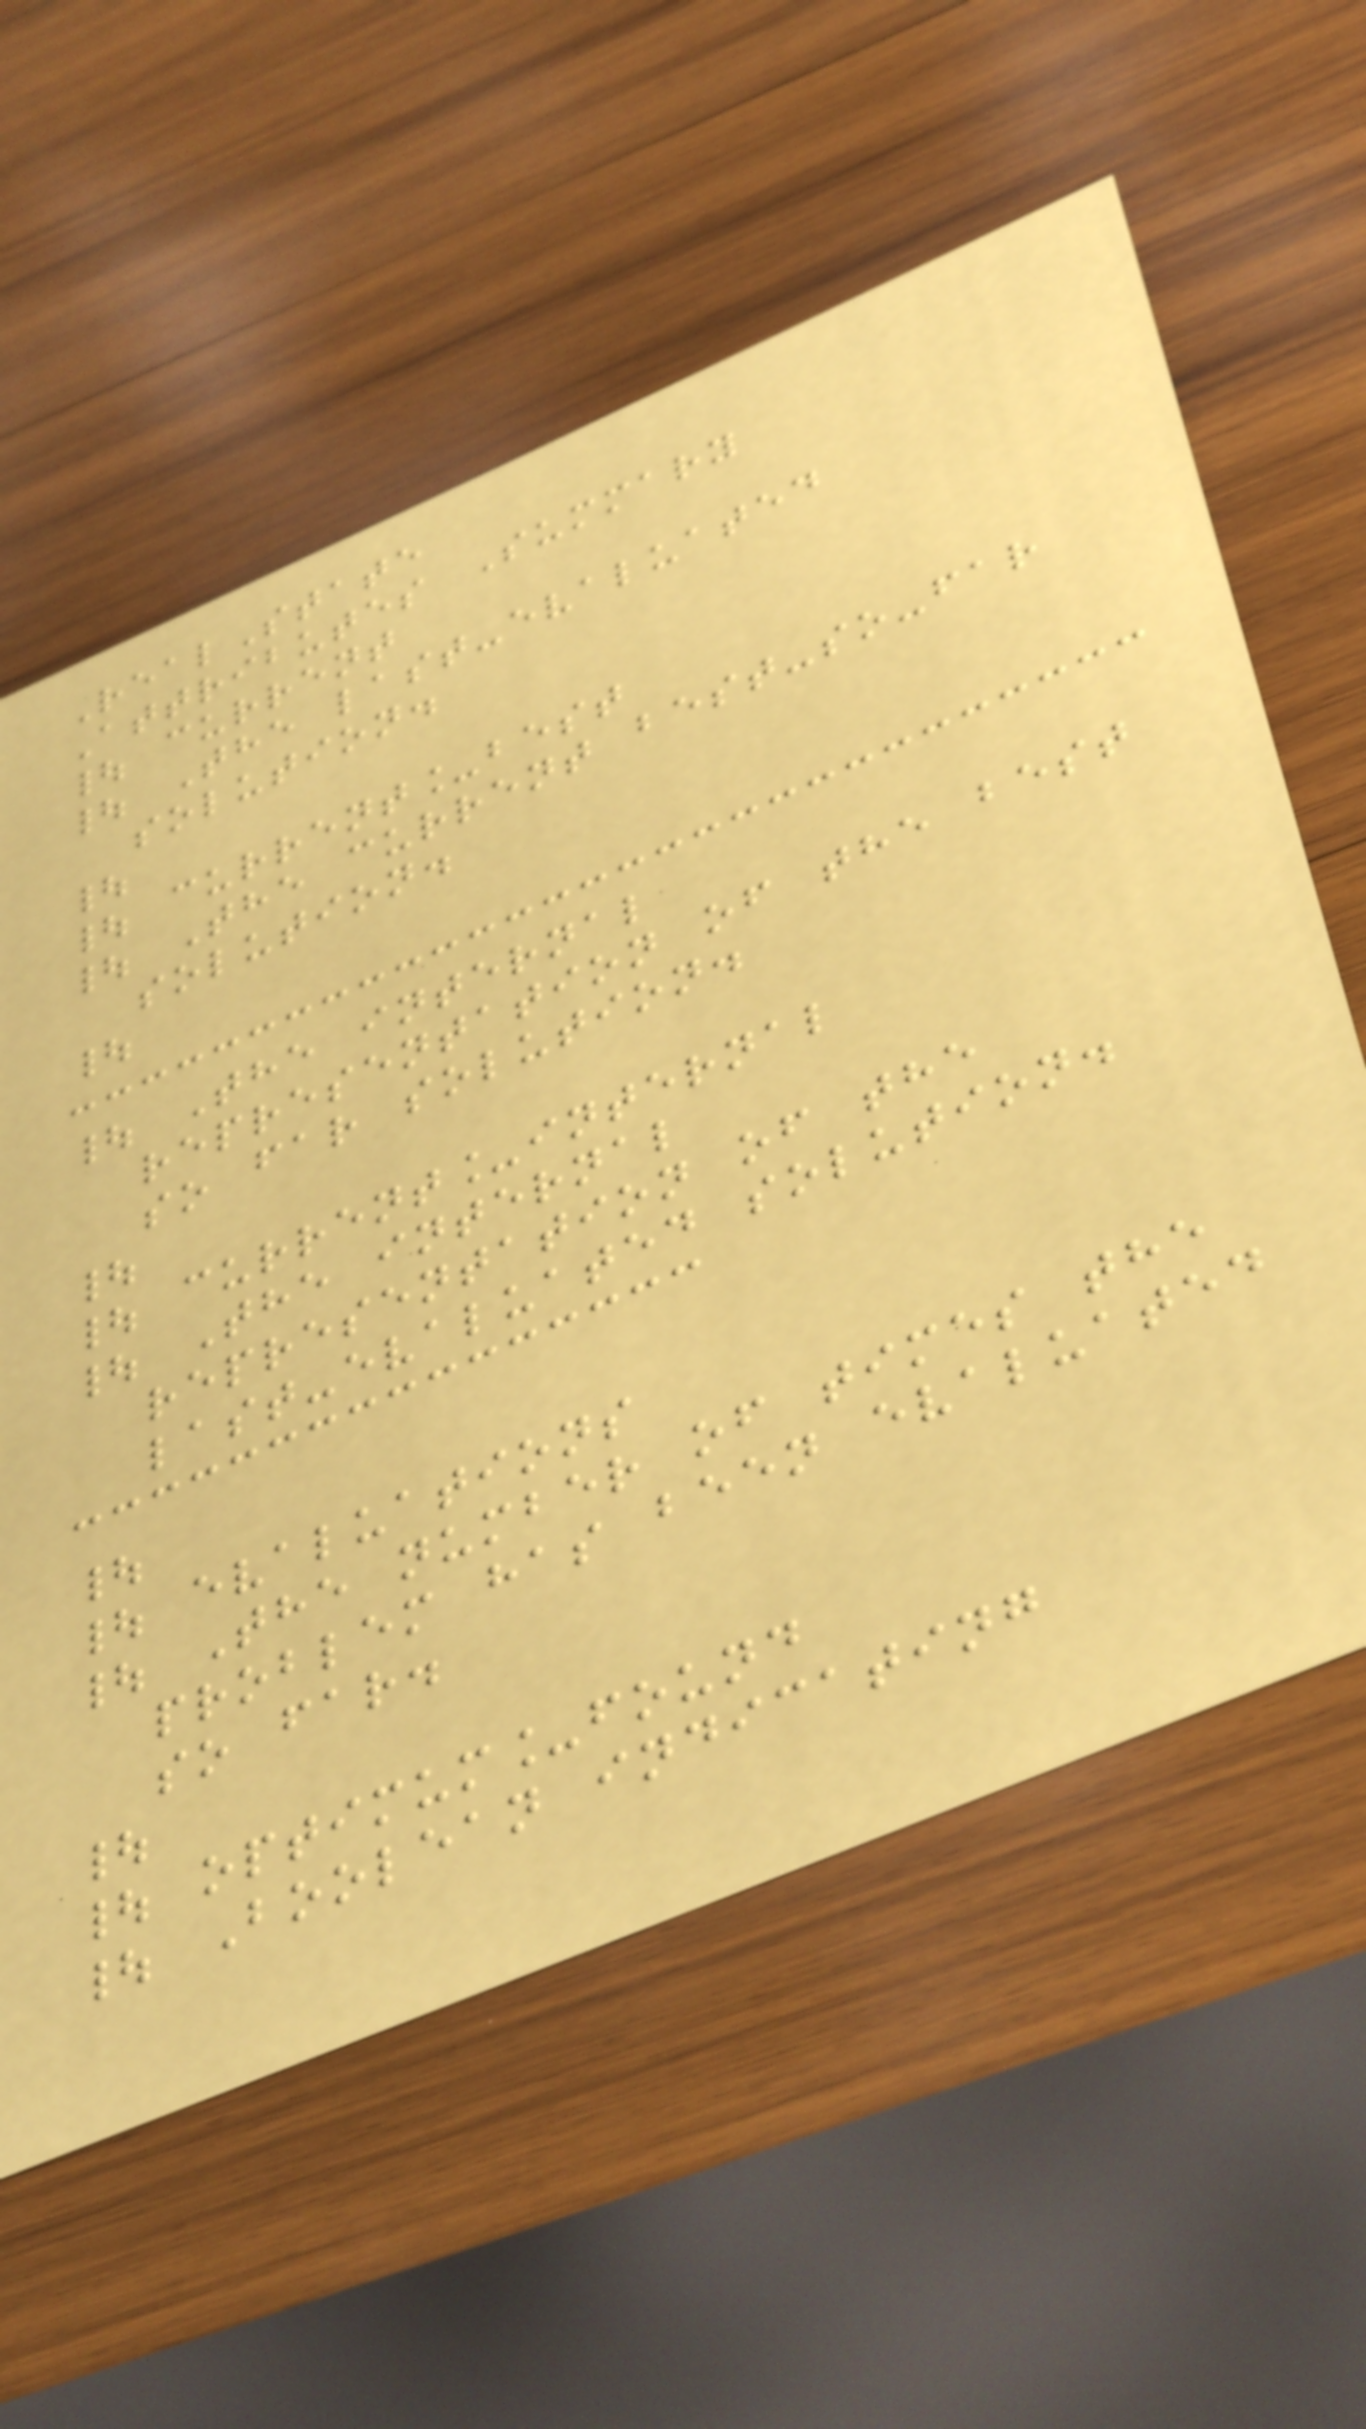RealState
Attributes Summary
| current
| The last-evaluated
solution.
|
| current_best
| The current best-so-far
solution.
|
| The internal
representation of the best
so far solution.
|
| current_internal
| The internal
representation of the
last-evaluated solution.
|
| evaluations
| The number of times the
problem has been evaluated
so far.
|
| optimum_found
| Boolean indicating
